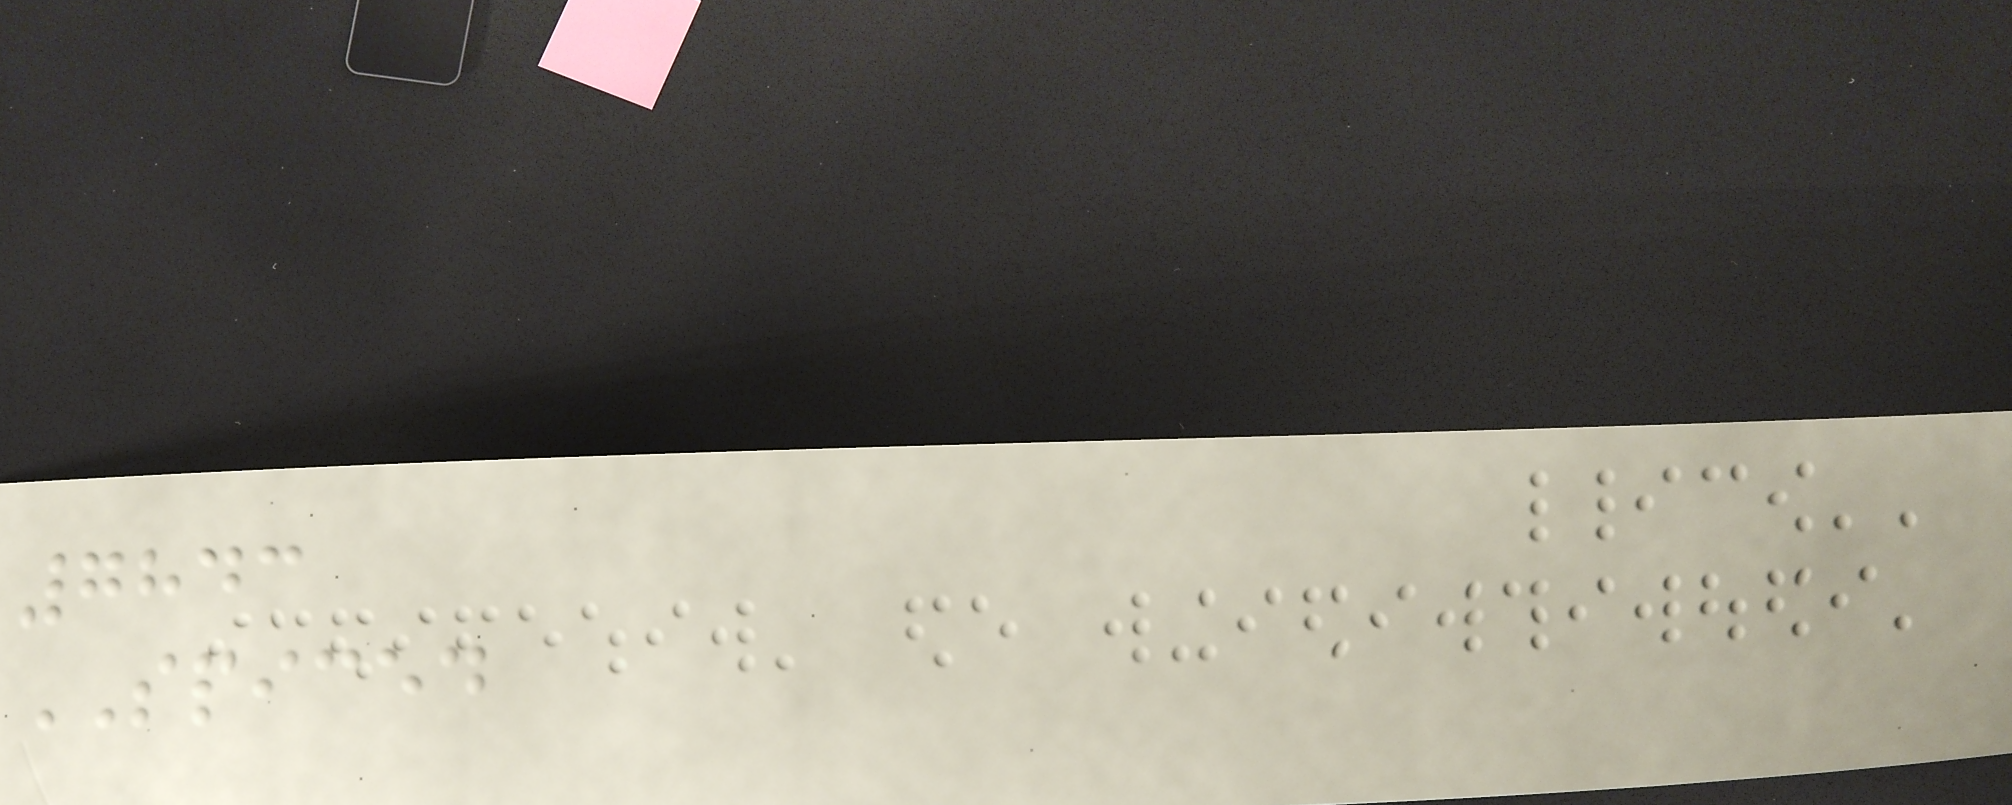7843
SPICED
